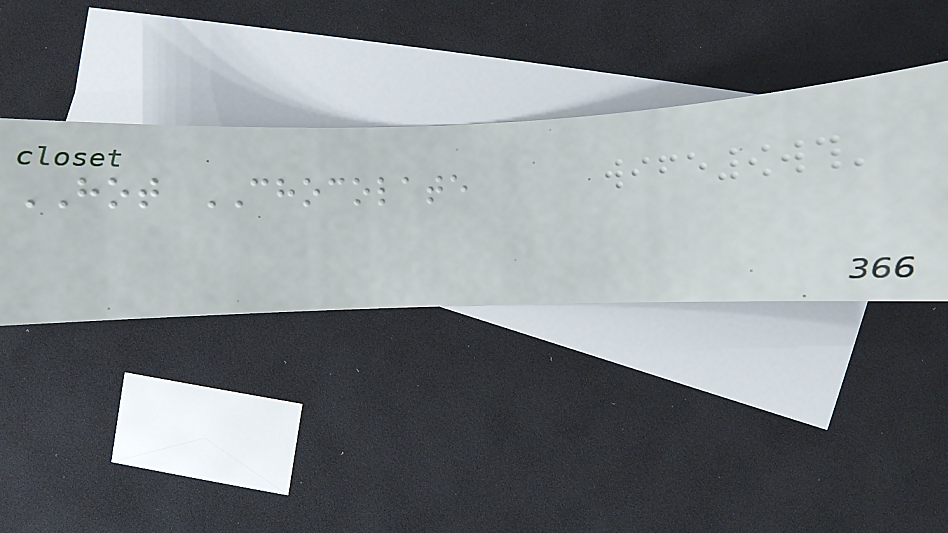HOT CHOCOLATE
